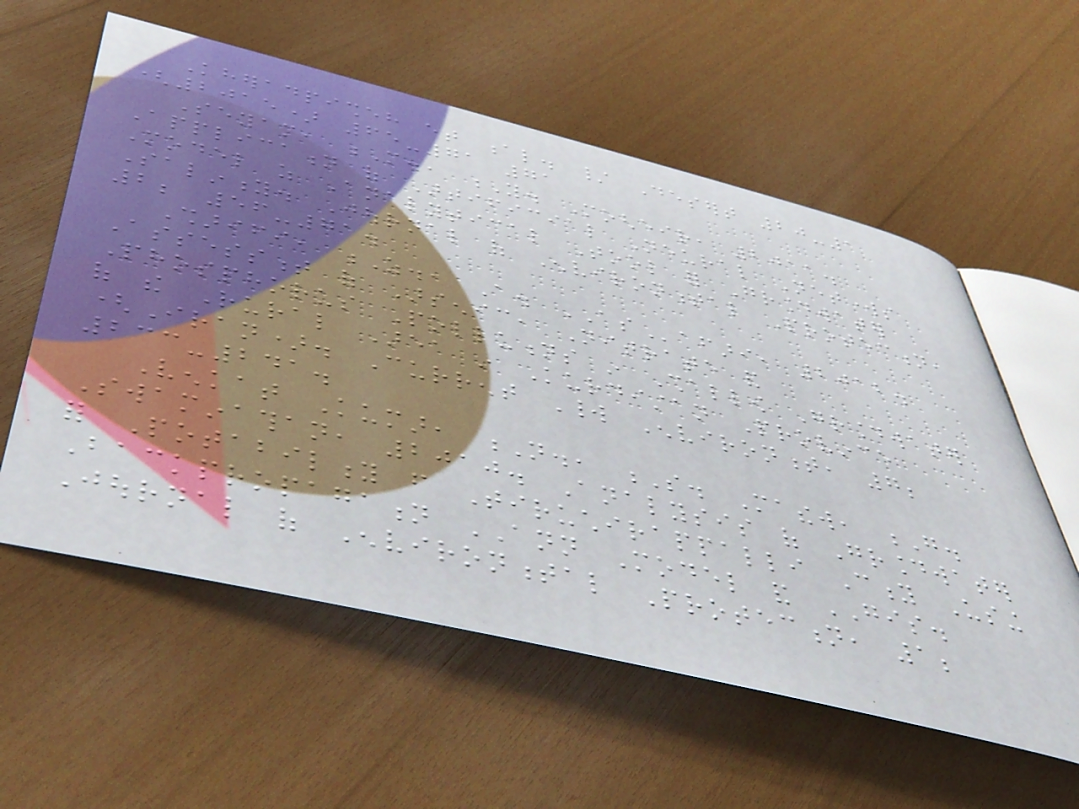Kheradpisheh et al. / Desert 20-1
(2015) 65-71 71
Seyam, M., Y. Mogheir, 2011.
Application of Artificial Neural Networks
Model as Analytical Tool for Groundwater
Salinity. Journal of Environmental Protection,
2; 56-71.
Sharifi, Z., A. ASafari, 2012.
Assessment of Arsenic, Nitrate and
Phosphorus Pollutions in Shallow Groundwater
of the Rural Area in Kurdistan Province
(Iran). Current World Environment, 7;
233-241.
Venkat Kumar, N., S. Mathew, G.
Swaminathan, 2010. Analysis of Groundwater
for Potability from Tiruchirappalli City Using
Backpropagation ANN Model and GIS.
Journal of Environmental Protection, 1;
